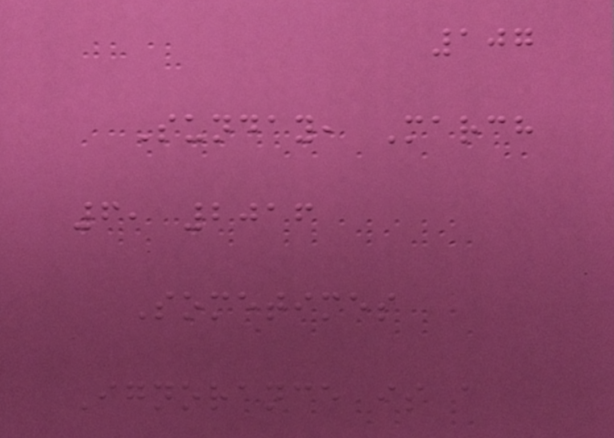107
Sunday, March
6, 2016
Sometimes
Ignorance is a
